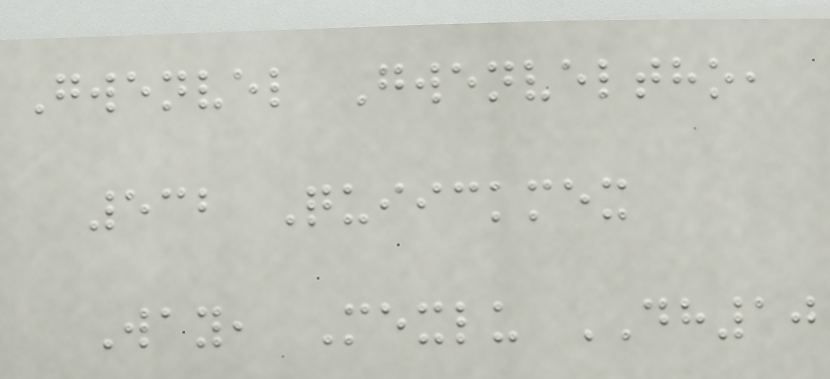Gwenvel Gwenveltho,
532 Quiickmex
Way, Mexlu DH10
